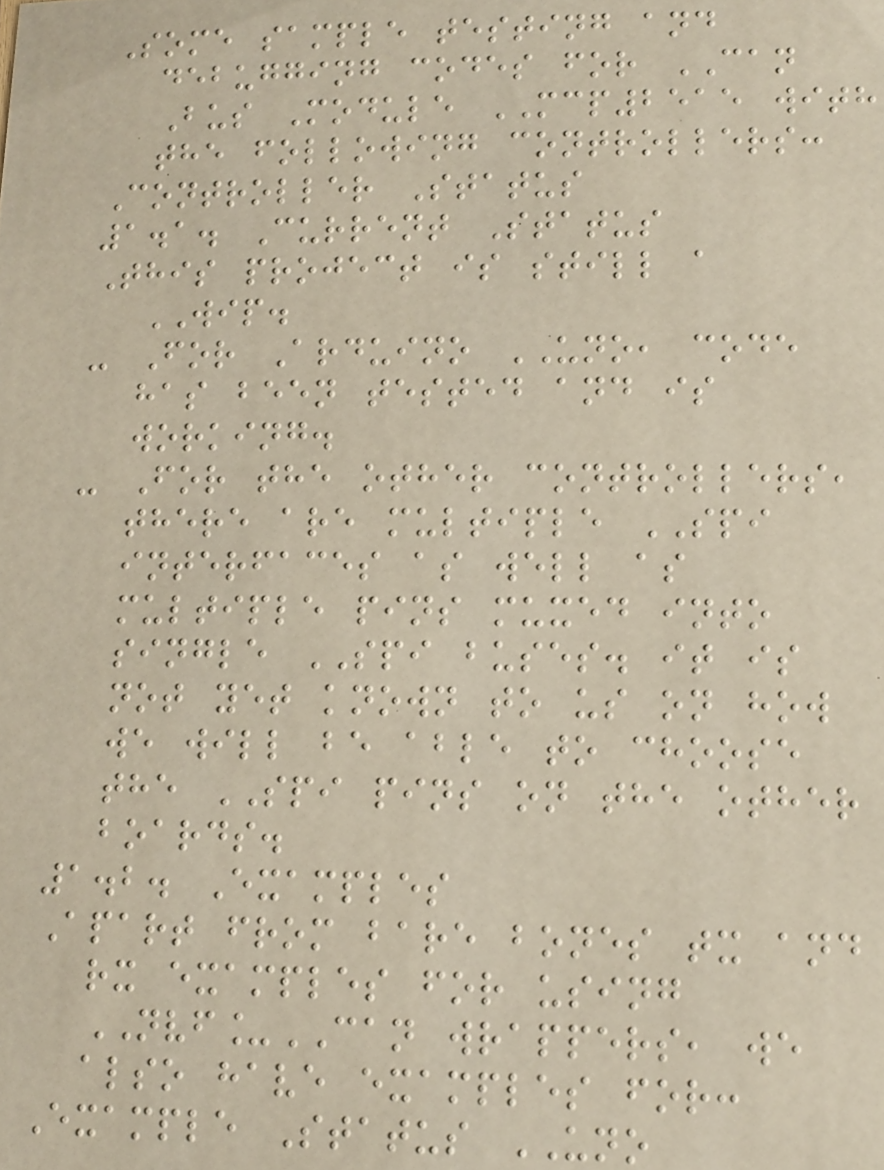Some sample testing and
debugging codes for CAN
Bus Module MCP2515 with
the following controllers:
Controller Status
1.1. Current Status
This project is still a
WIP.
- For Arduino UNO, code
has been tested and is
working.
- For the other controllers,
there are multiple SPI
interfaces as well as
multiple pins muxed into
single SPI buses. it is
not yet known to us on how
we will be able to choose
the SPI pins on the other
boards.
1.2. Examples
Apart from bare bones tx and
rx examples for using
NVF_CAN wrappers, we
also have examples for:
Example Status UNO
